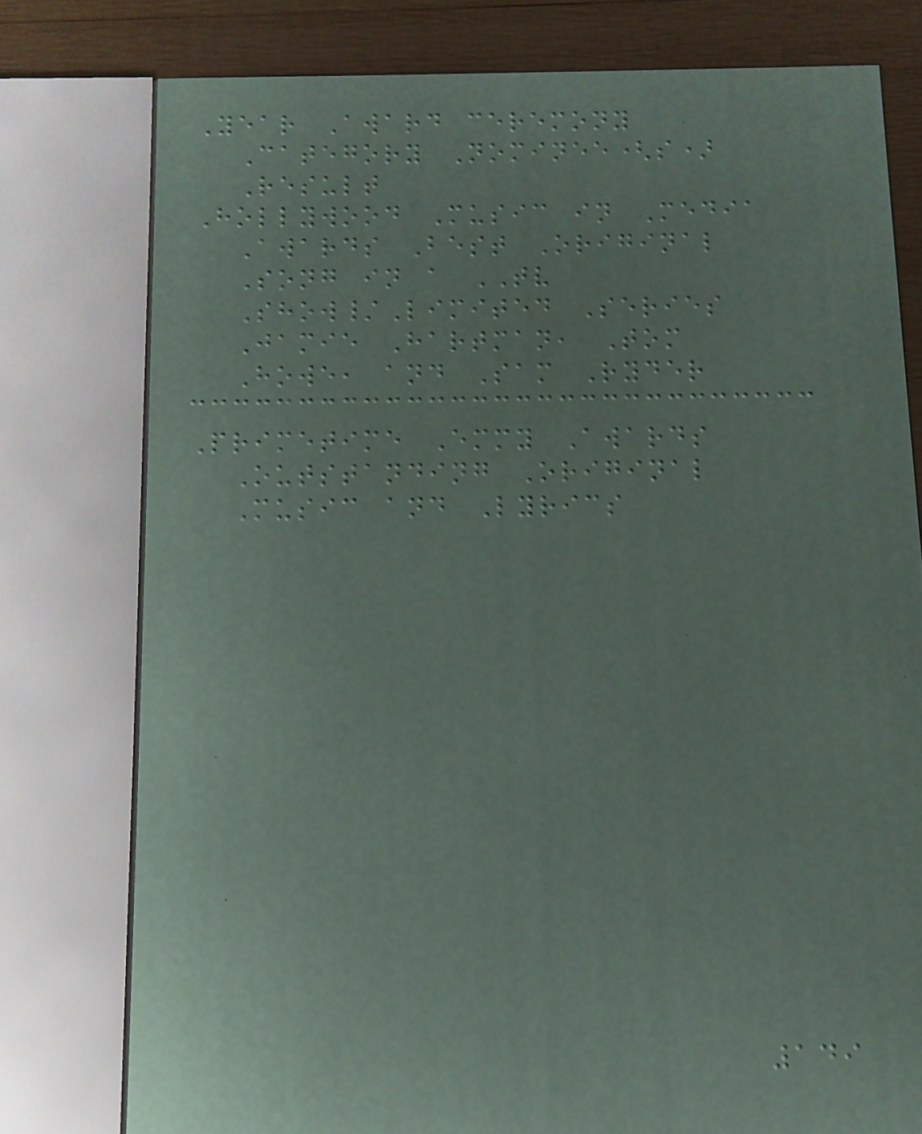Year Award ceremony
Category Nominee(s)
Result
Hollywood Music in Media
Awards Best Original
Song in a TV
Show/Limited Series
Jamie Hartman, Tom
Howe, and Sam Ryder
Primetime Emmy Awards
Outstanding Original
Music and Lyrics
149
